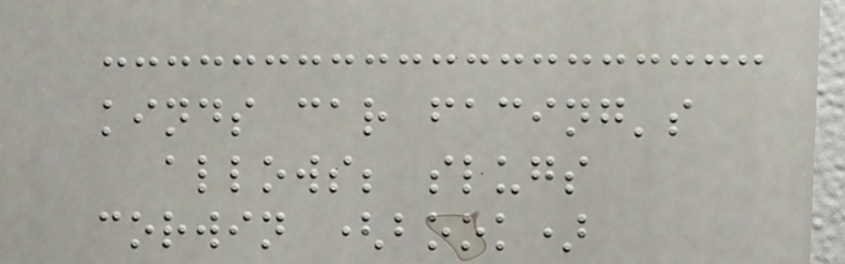kinds car facing's
allows; slugs
corwin (book)
